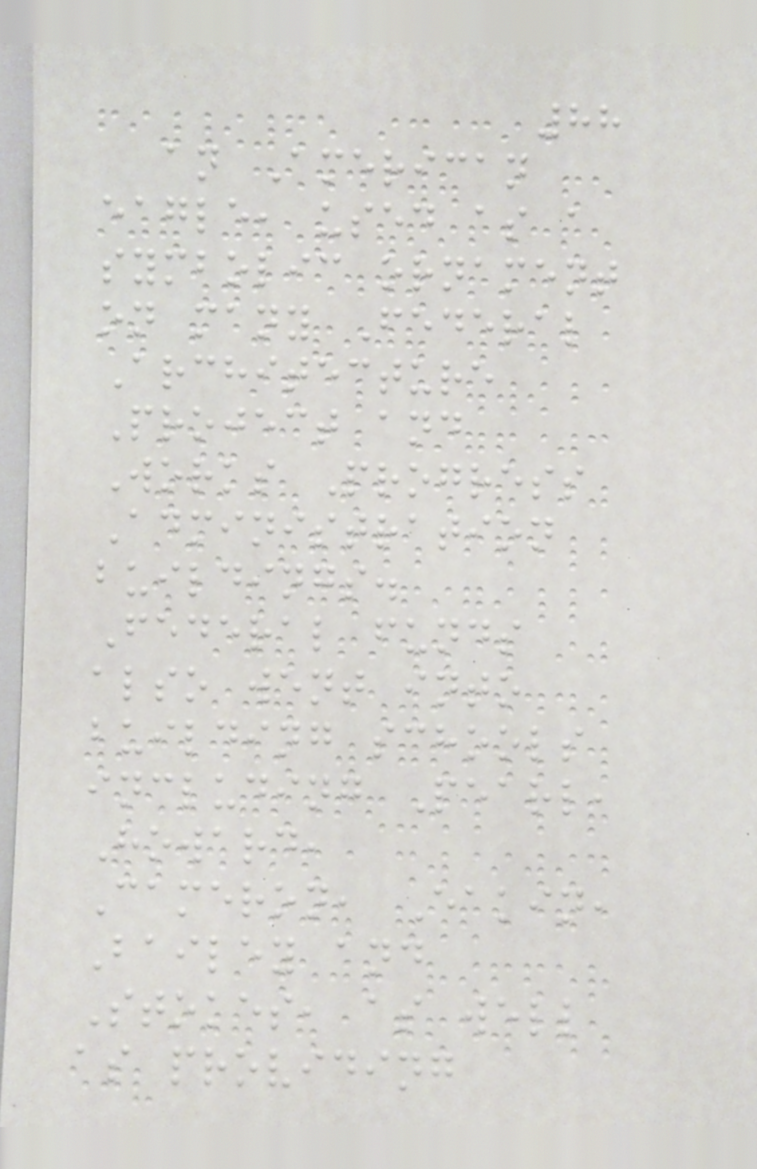88
an American
eagle, used as a
symbolic ornament
on many Federal
Architecture
Project and
Works Progress
Administration
buildings.
Federal funds
also went into
building schools
including Pearl,
Howard,
Cameron, Eakin,
Bailey and
Stokes, as well
as providing
